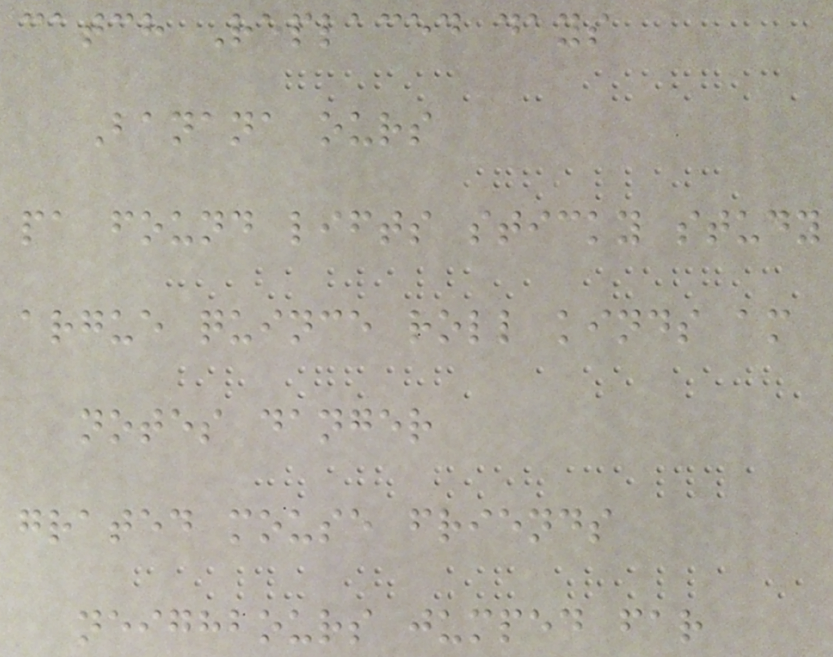catch Replaced days
Banana ours
pa found lifts sticky study
argue quince roll kinds am
notes danger
grated mouse friends
neighbours jumped far
